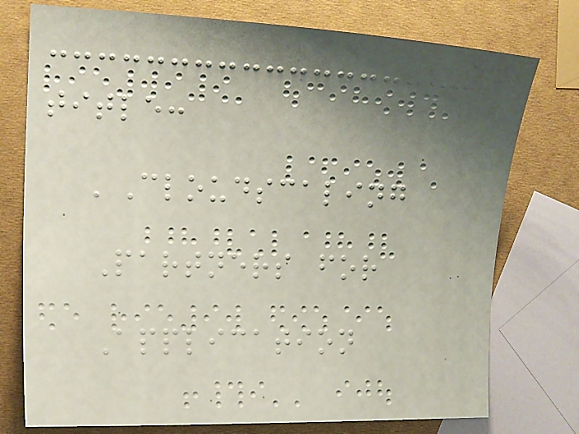title:
'Cloudscaling
Partners for
Application
